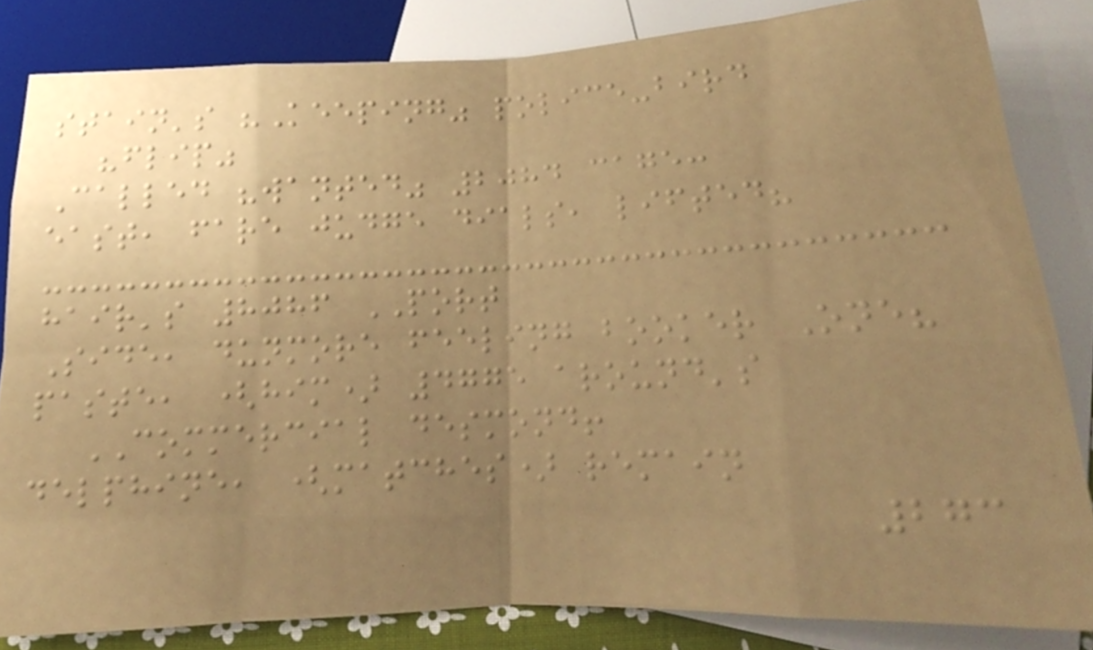stain's "Keeping" police-bird
"flip"
Called "wanted" 2084 cage:
east, fare judge dials, lifted?
hair's 8086 PORT
Side, dunmore feeling booker One?
paste, (him) 4775 around's
COMMERCIAL desmond!
delphine, (matches) remain
273
